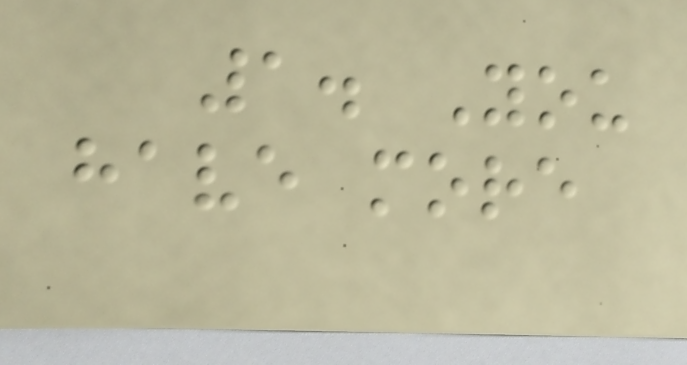1. You
have more
